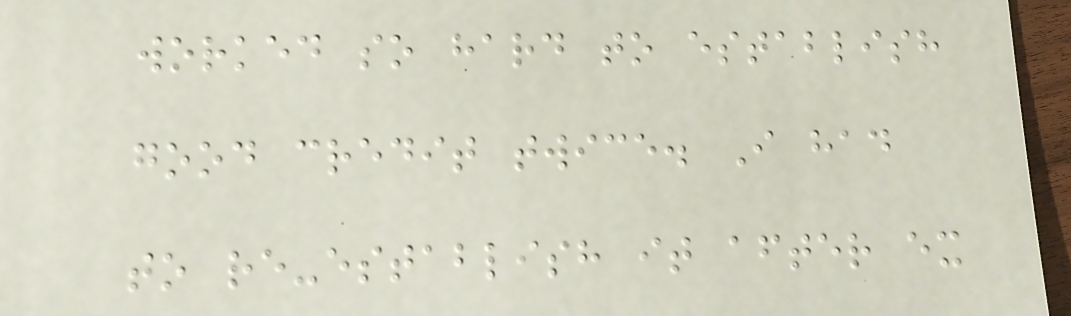worked so hard to establish
good credit twice. I had
to re-establish it after ex
